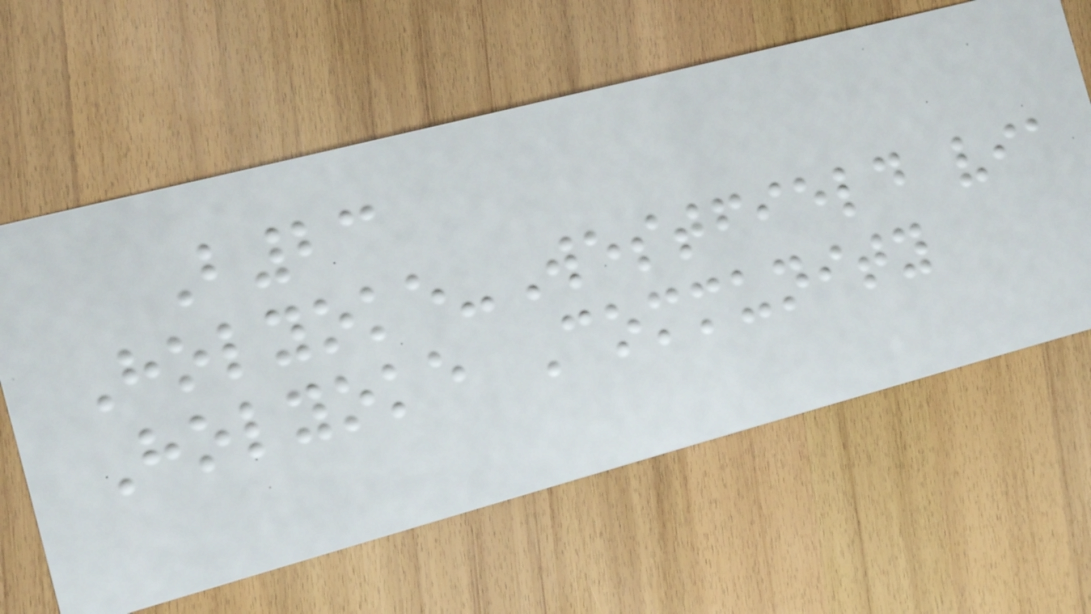B23
Holyoke-Westfield via
Holyoke Community
